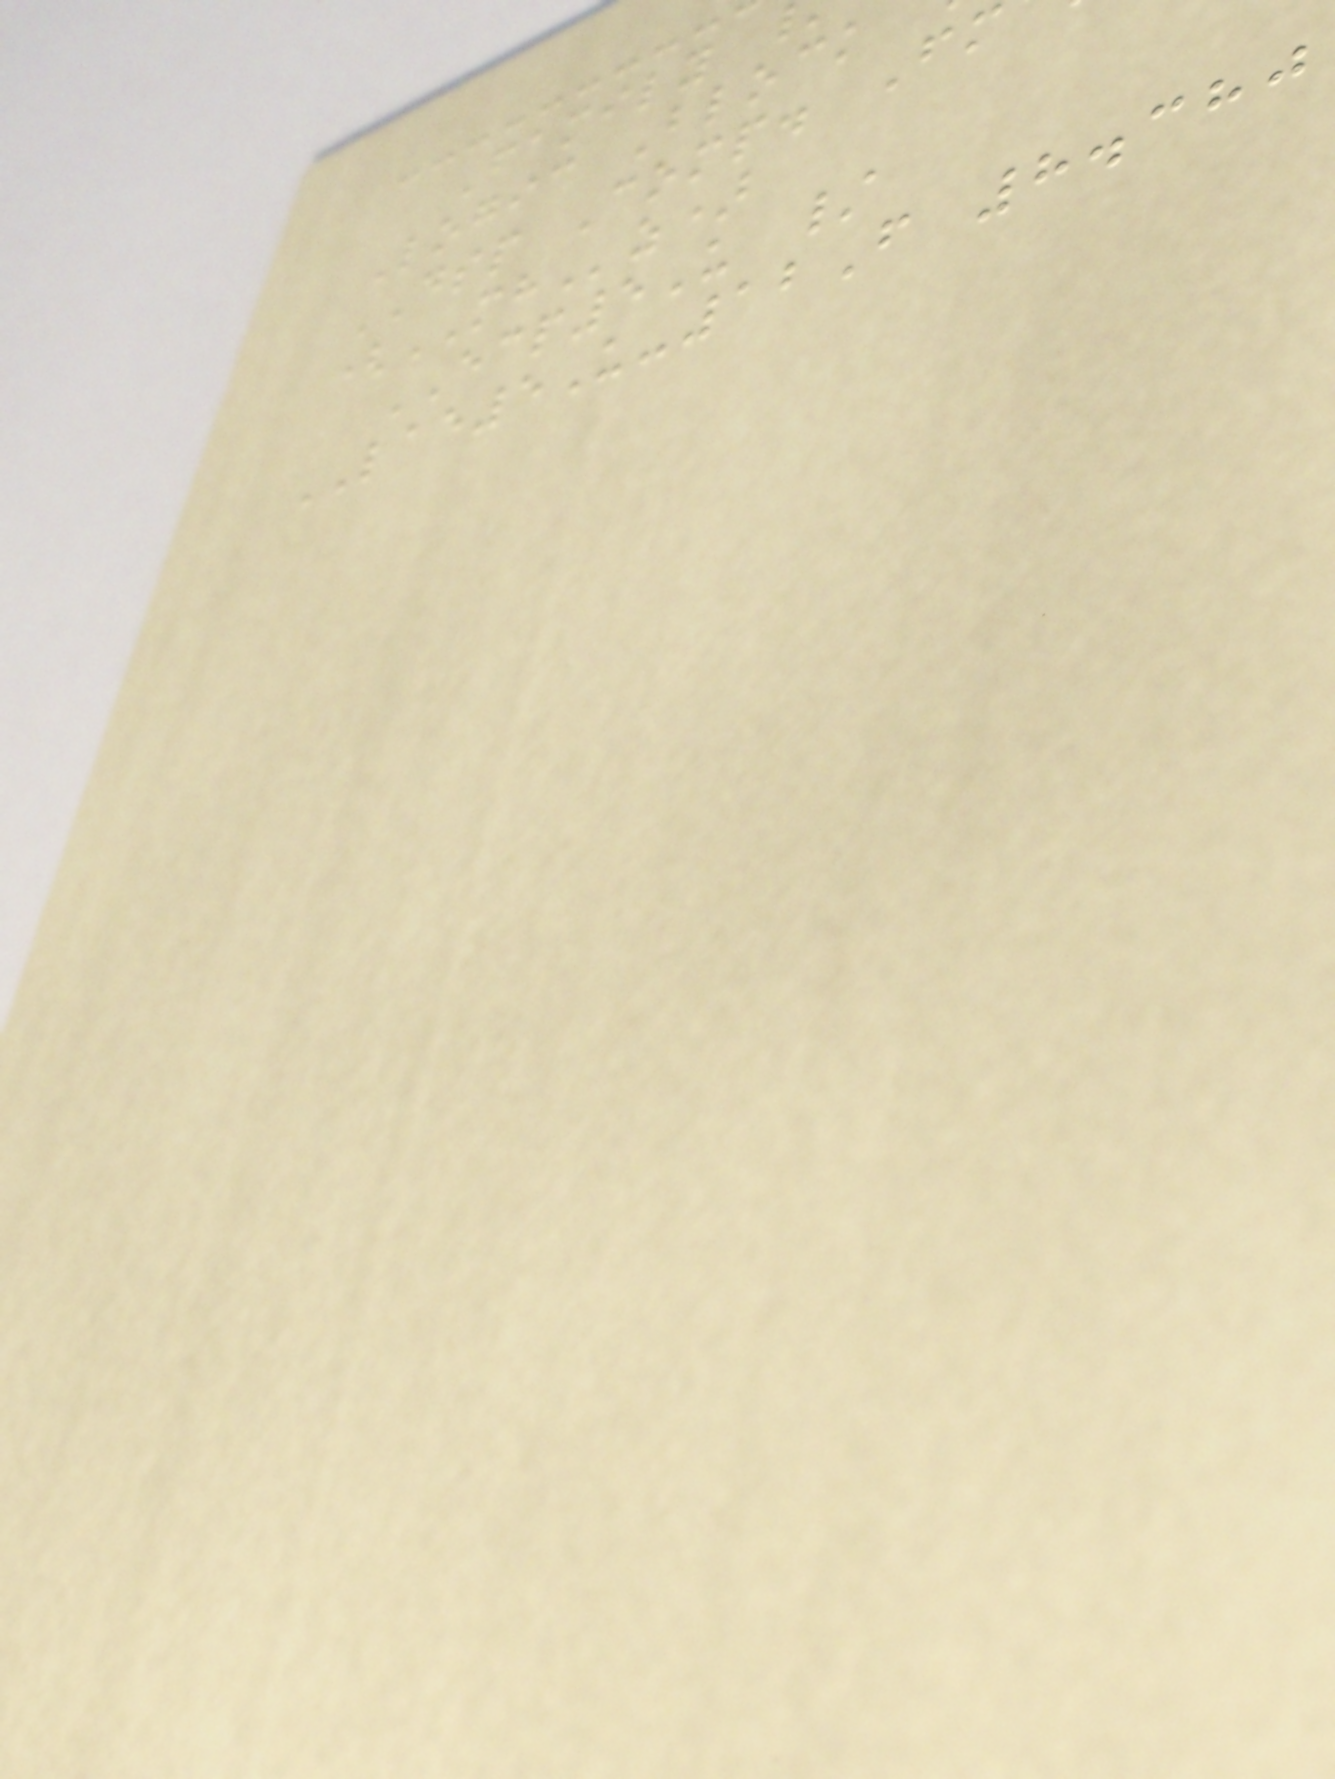Family
Logic Block
DSP Comp. Fm
(MHz)
ECP5U /
LAE5U-12F 8.380
